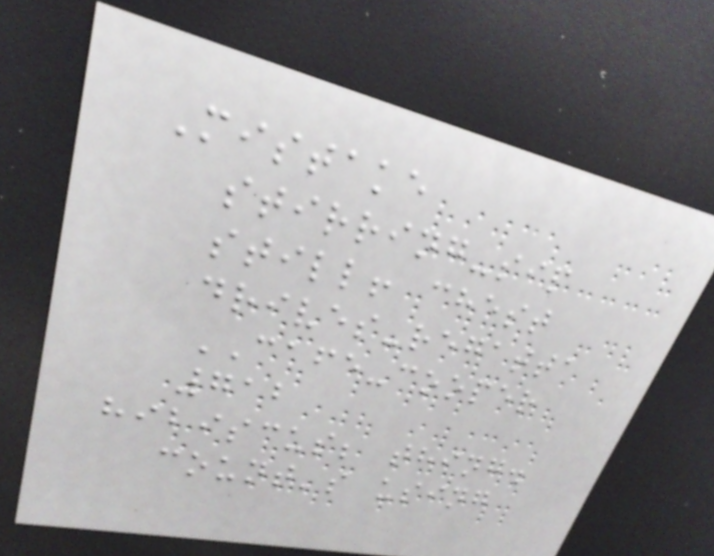Mistake
stirring-sip
still! chest
drives-regatta
CAFE-cooper
712
hibiscus; thing.
count's using
